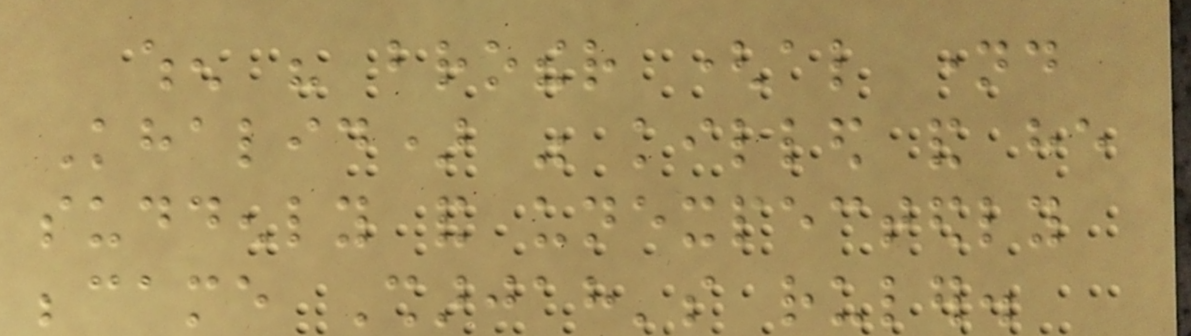when his brother (also named
Khalid) was killed and he
suddenly and unexpectedly
became Sharjah's ruler.
